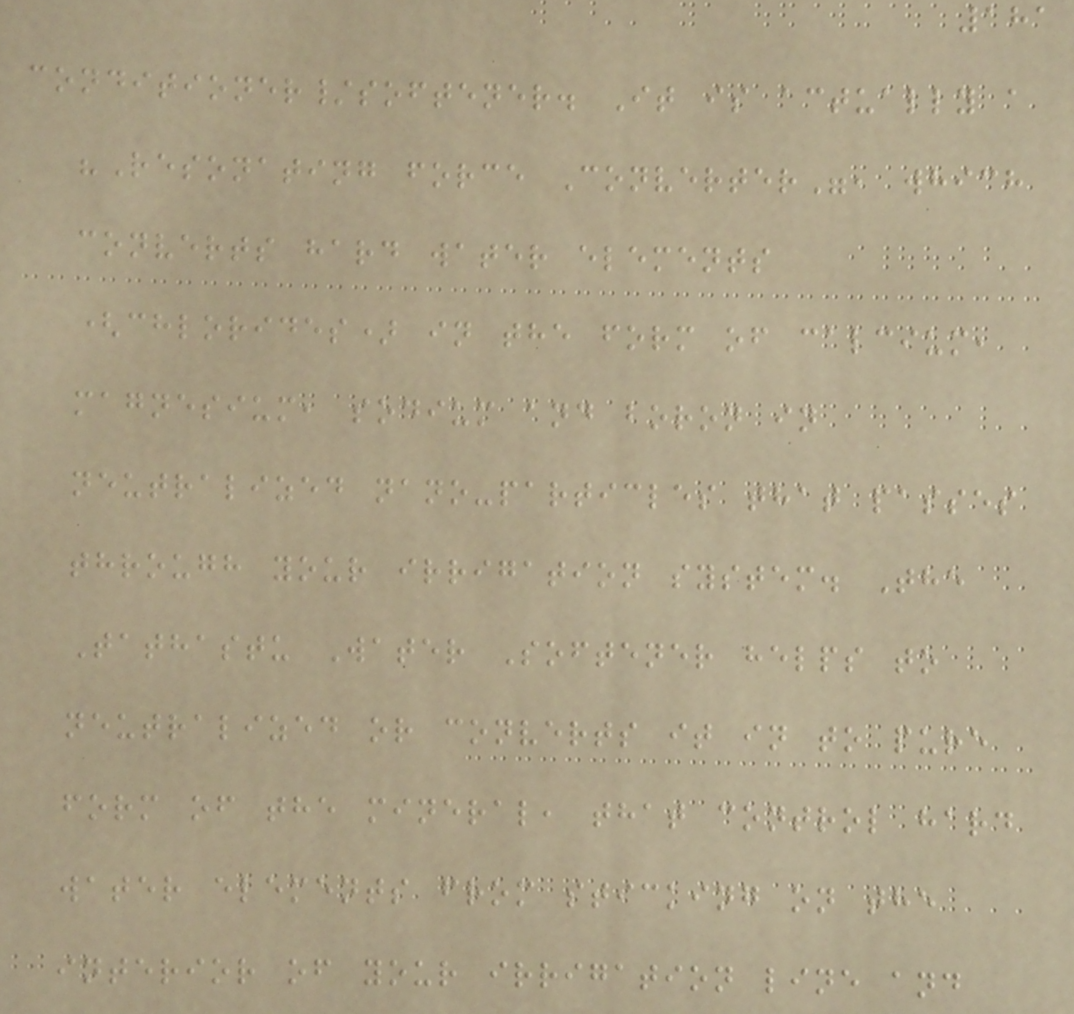181
conditioner/softener. It is actually a
"Resonating force Converter", which
converts hard water elements
(chlorides) in the form of calcium,
magnesium, sodium and boron in
neutralized nano-particles that passes
through your irrigation system. The
Tathastu Water Softener helps to
neutralized or converts it in to pure
form of the mineral, that control hard
water elements from sticking on the
interior of your irrigation line and
